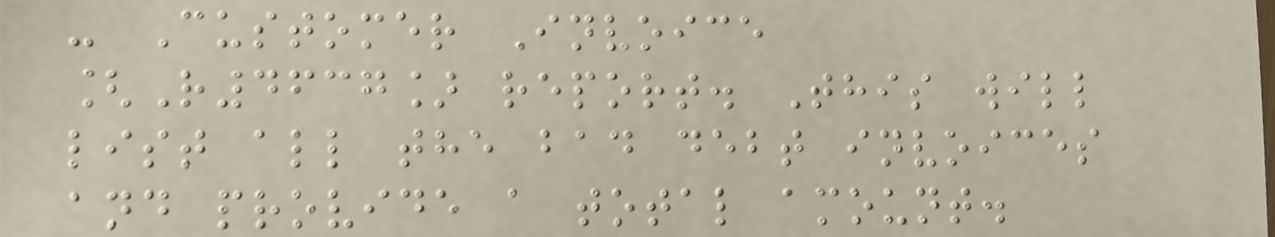- Customer Invoice
[R4637] report. This will
list all the bad debt invoices
and provide a total amount.
